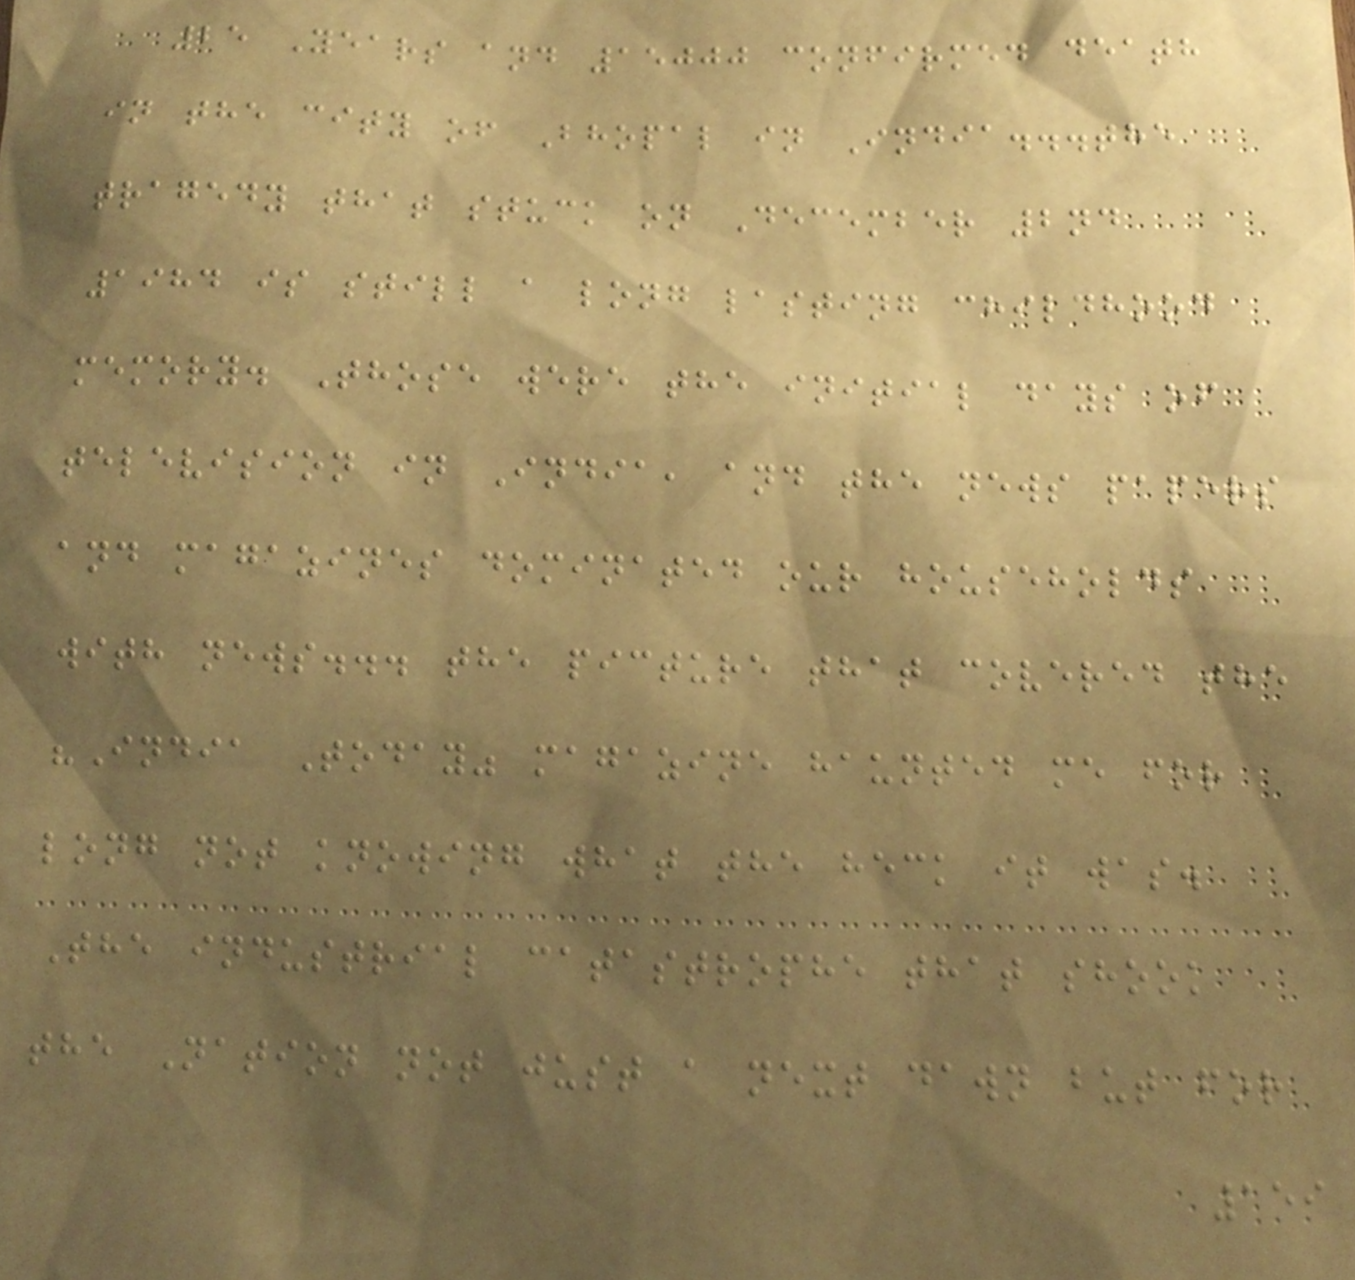25 Years and 15000 confirmed death
in the city of Bhopal in India...the
tragedy that stuck on December 2nd
1984 is still a long lasting childhood
memory. Those were the initial days of
television in India, and the news papers
and magazines dominated our households
with news... the picture that covered the
"India Today" magazine haunted me for
long not knowing what the heck it was.
The industrial catastrophe that shook
the Nation not just a next dawn but for
159
